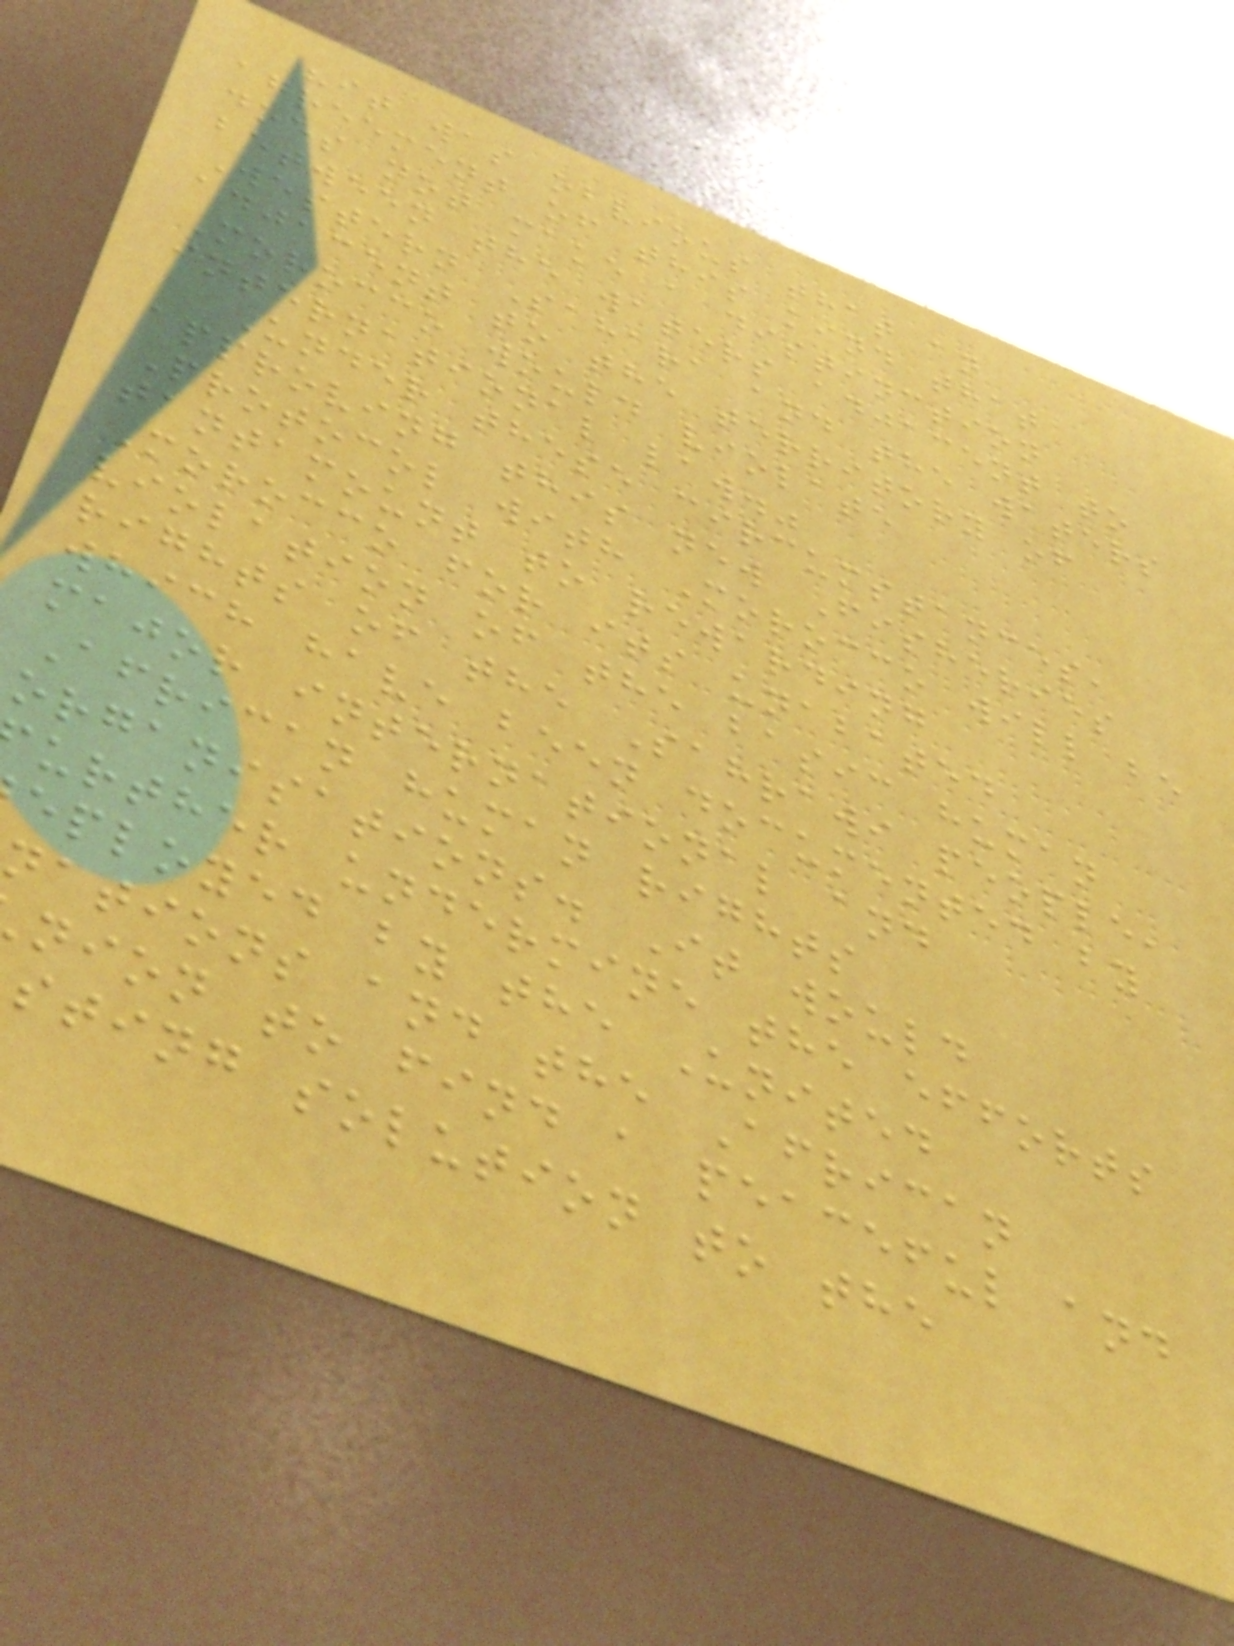"it was obvious that an
agreement of this kind that
does not make a distinction
between the waters adjacent to
Western Sahara and the waters
adjacent to the territory of
Morocco would violate
international law."
Under these circumstances,
approving this new Fisheries
Protocol with Morocco will be
tantamount to rewarding
Morocco for its unabated
violation of the basic human
rights of the Sahrawi people,
which have been documented by
major international and
African human rights
organisations. It would
urther undermine the efforts
eployed by the United
nations and the African
nion to find a peaceful and
sting solution to the
